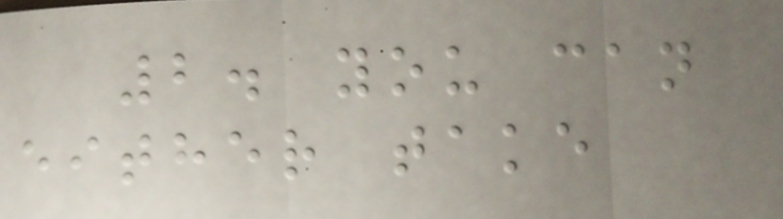2. you can
either take
